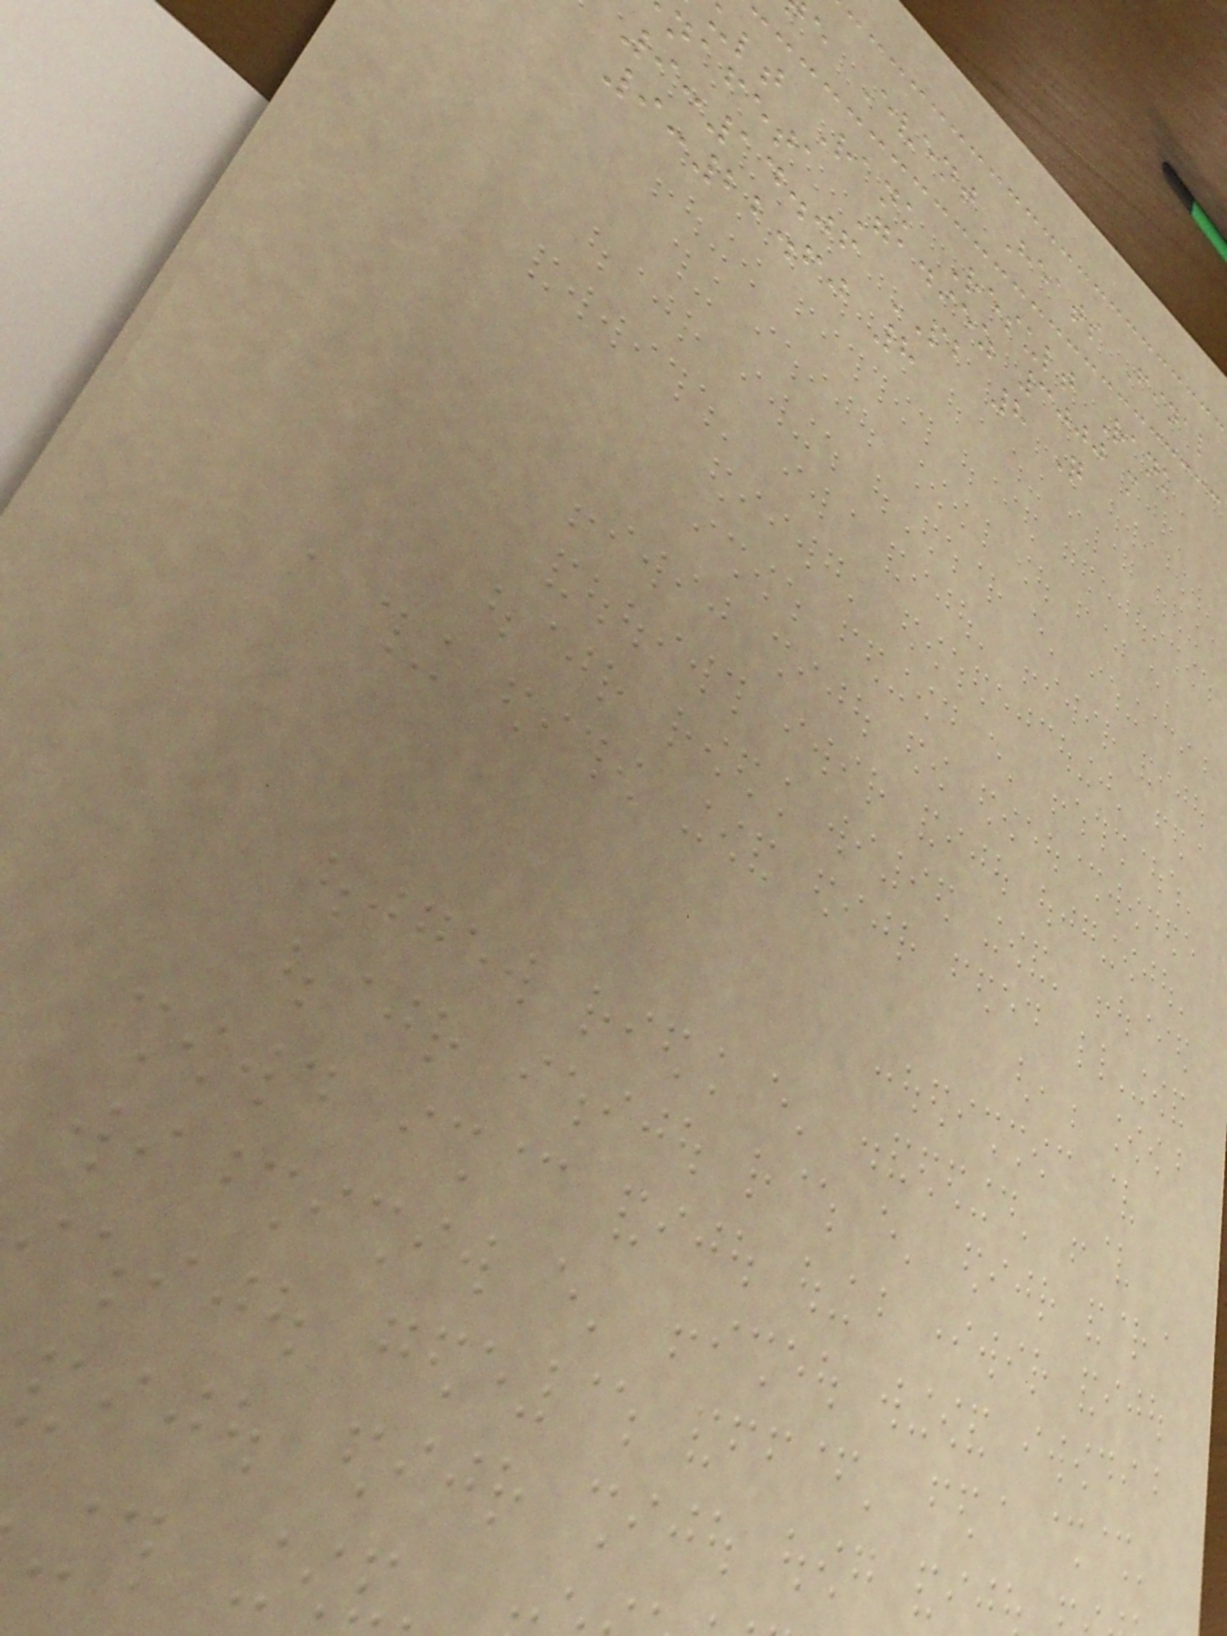e Event Heats Final
ult Rank Result Rank
nafeta Gadiez 3000 m
9:14.06 PB 8 Q
9:22.60 8
